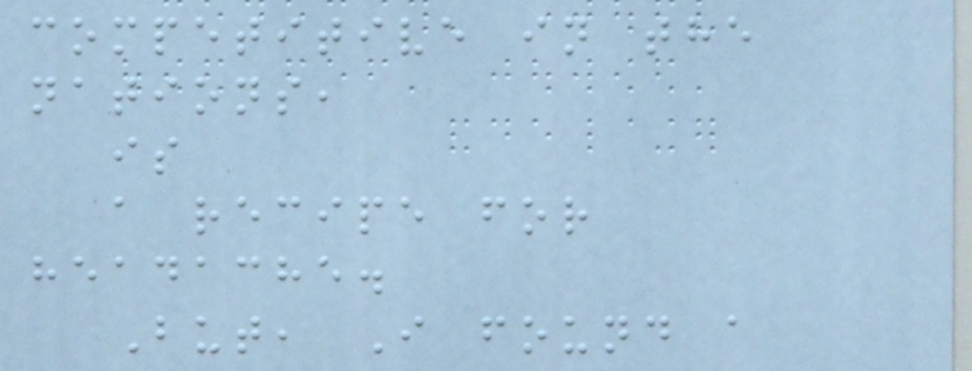competitive in the
nations,
is
a recipe for
headache.
But, I found a
